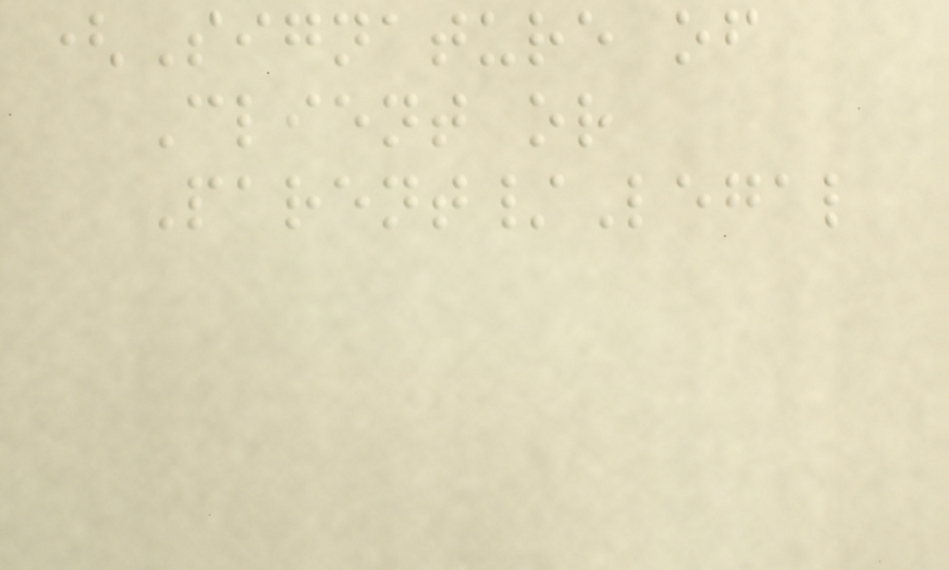(Signature of
Client or
Parent/Legal
